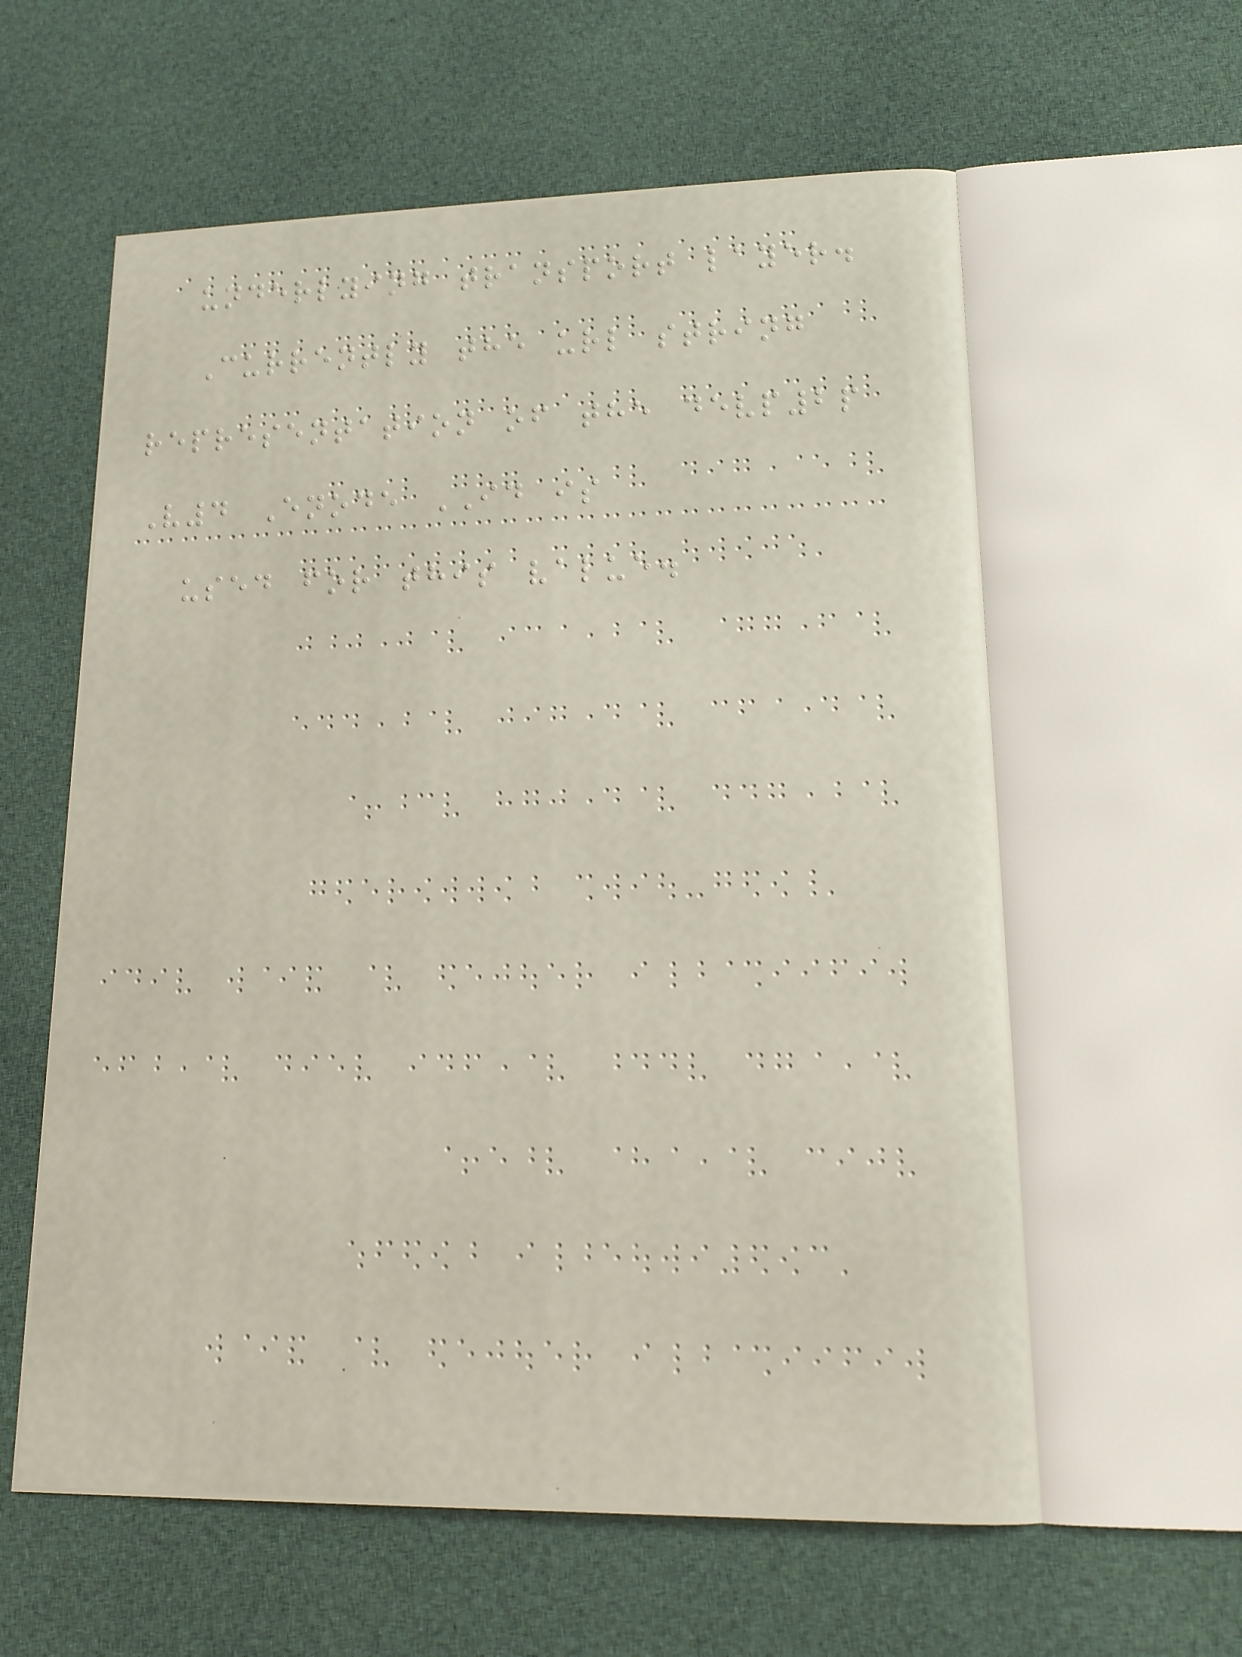underlying transport layer.
Currently the url string
representation of the devp2p
V4 Enode ID is
used for this value.
